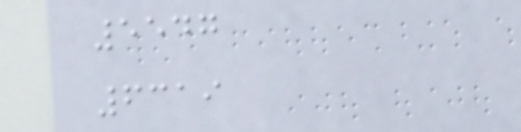5547
6319
